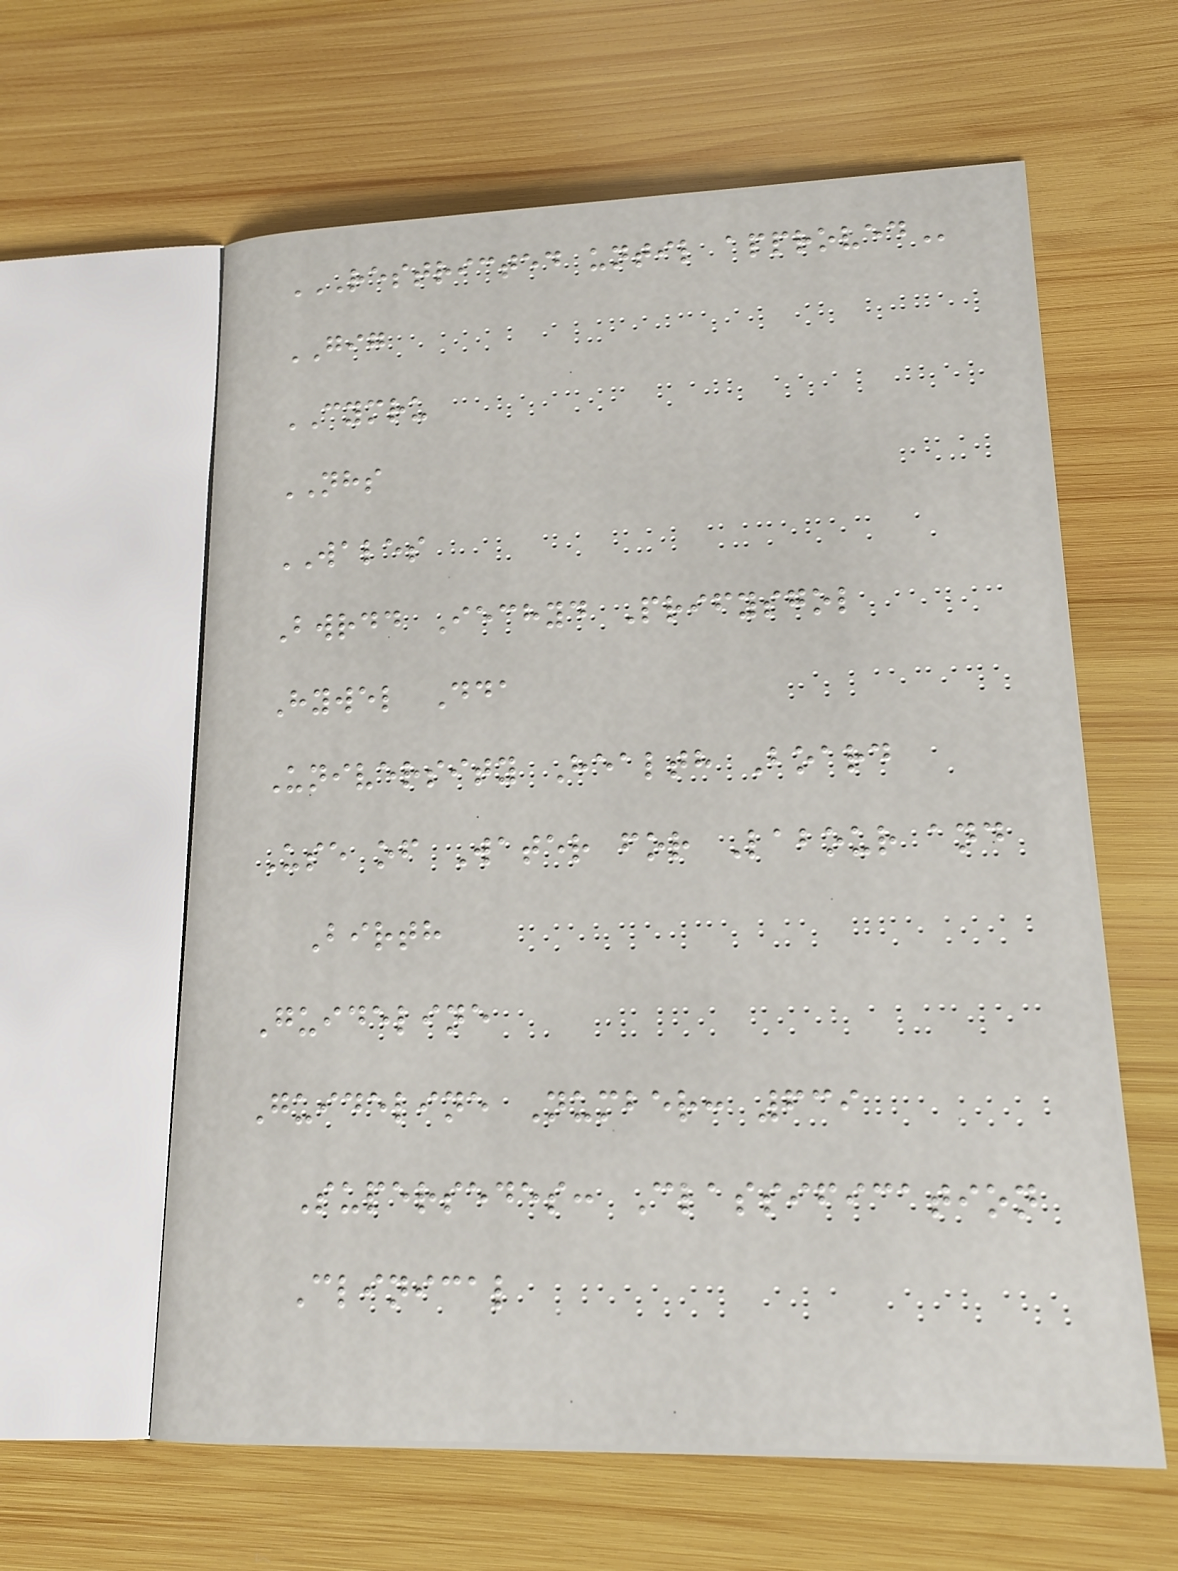RESTRICTED UNTIL APPROVED
GIG
CYMRU
NHS
WALES
Bwrdd Iechyd Prifysgol
Hywel Dda
University Health Board
Use of Water for Labour and
Birth
Guideline
Guideline Number: 639
Supersedes: Classification
Clinical
